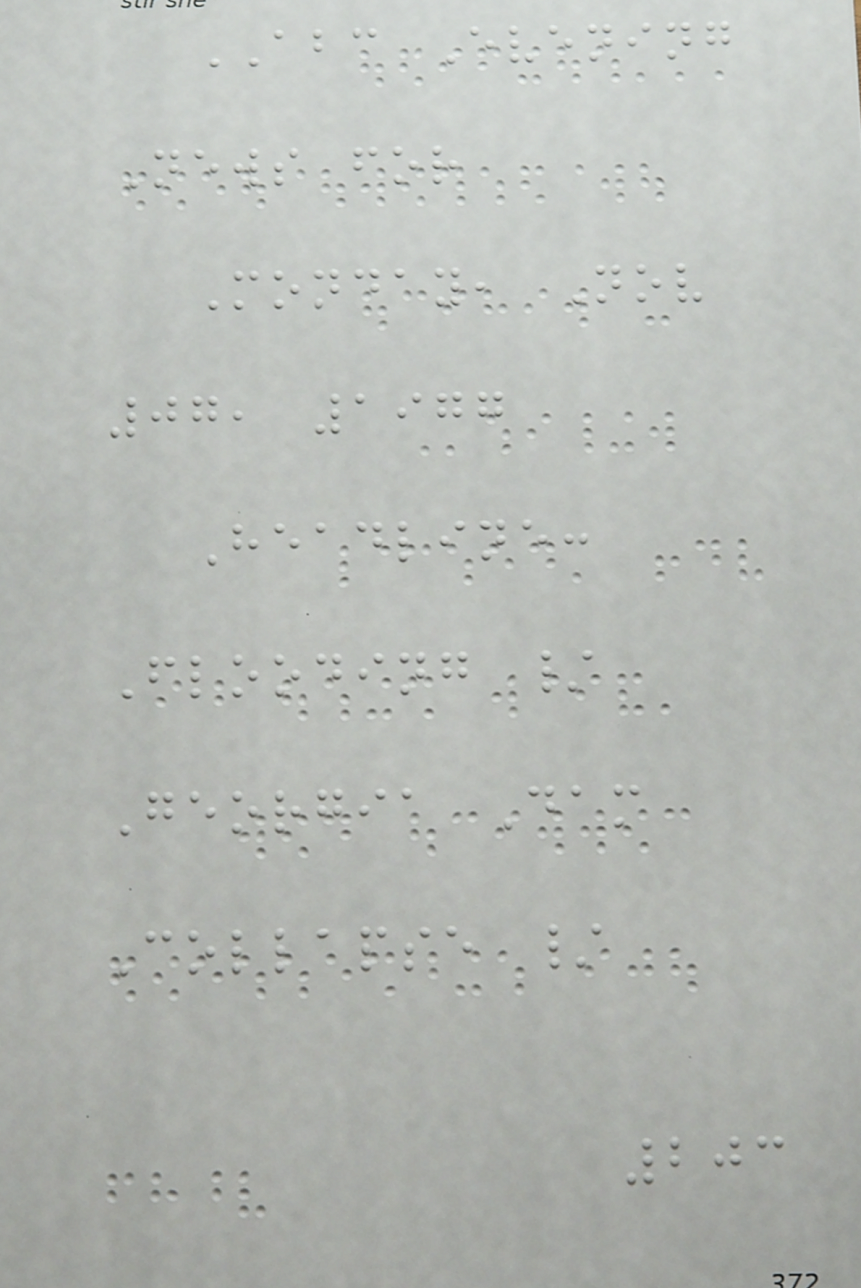ABC Evening
News for
Monday, Nov
07, 1977
Headline:
Flooding /
Georgia Dam
Collapse /
203
